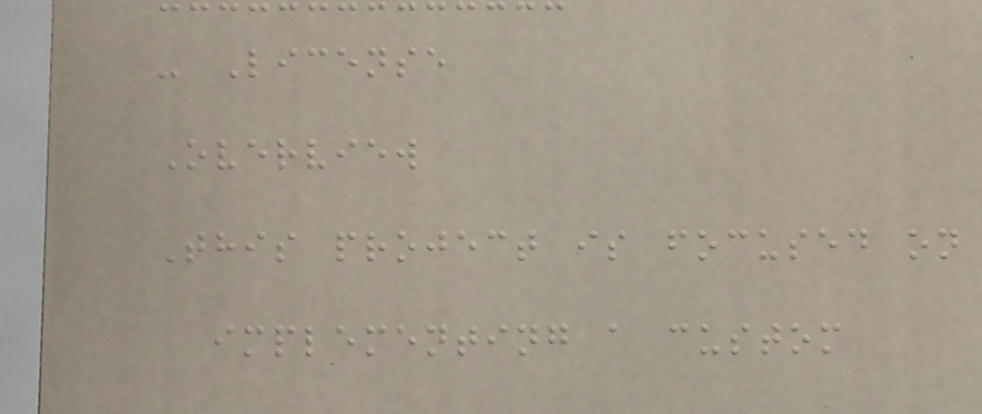- License
Overview
This project is focused on
implementing a custom
